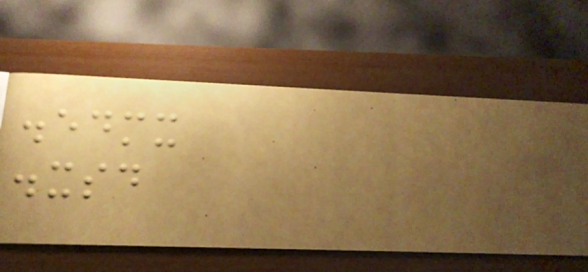.edmx
.xsd
